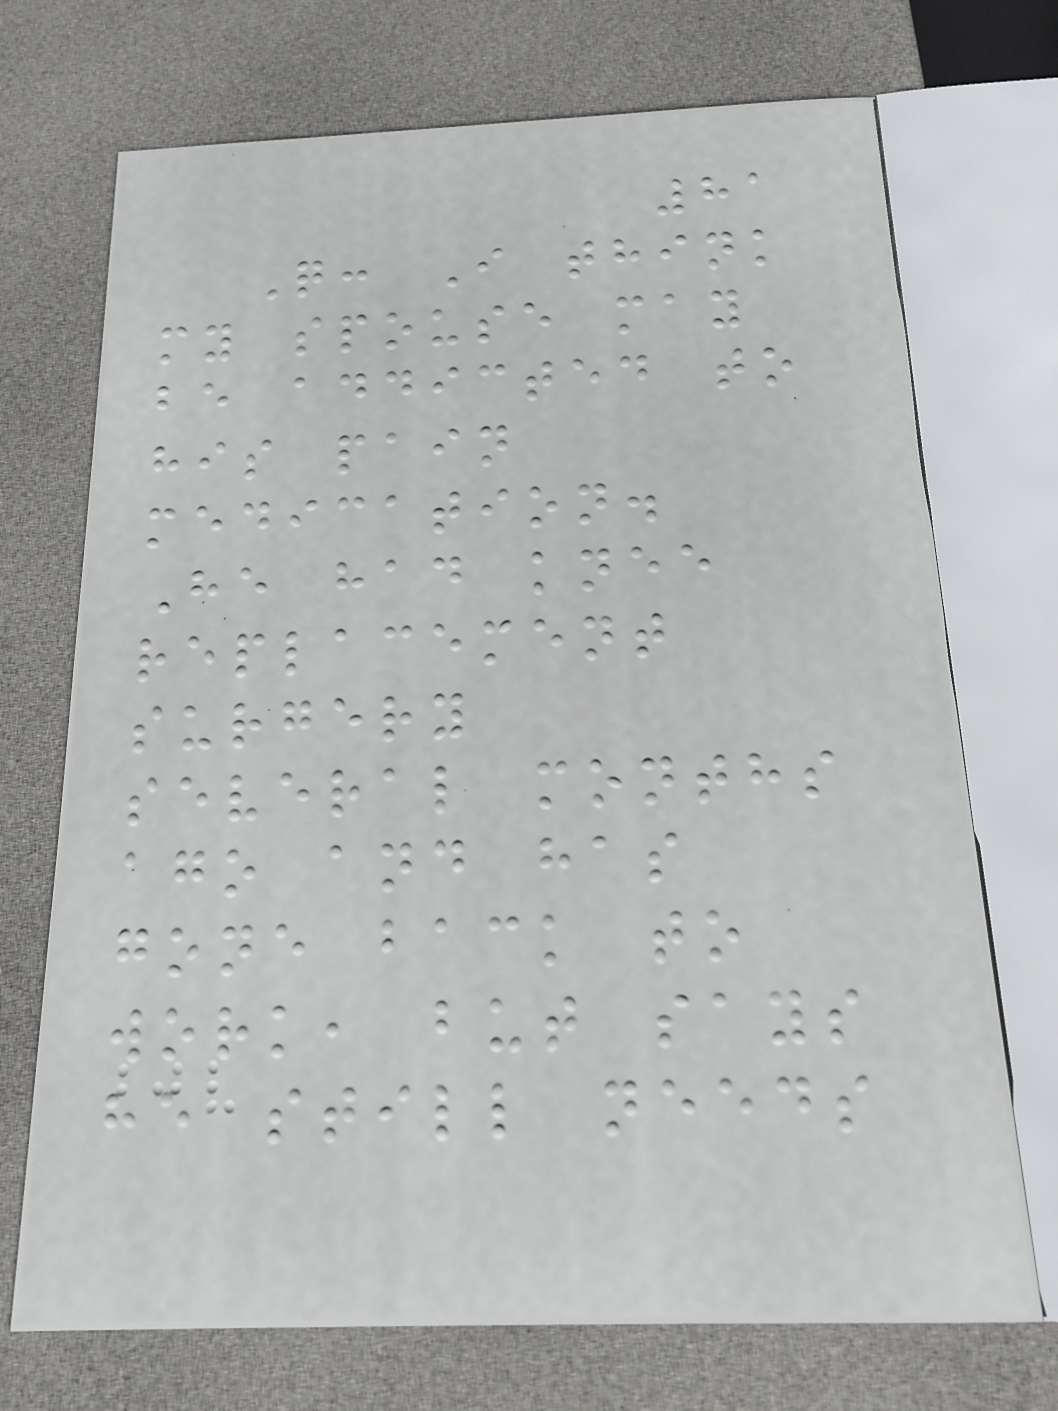81
Q: I think
my spouse may
be addicted to
his pain
medication.
He had knee
replacement
surgery
several months
ago and has
gone back to
work, but says
he still needs
